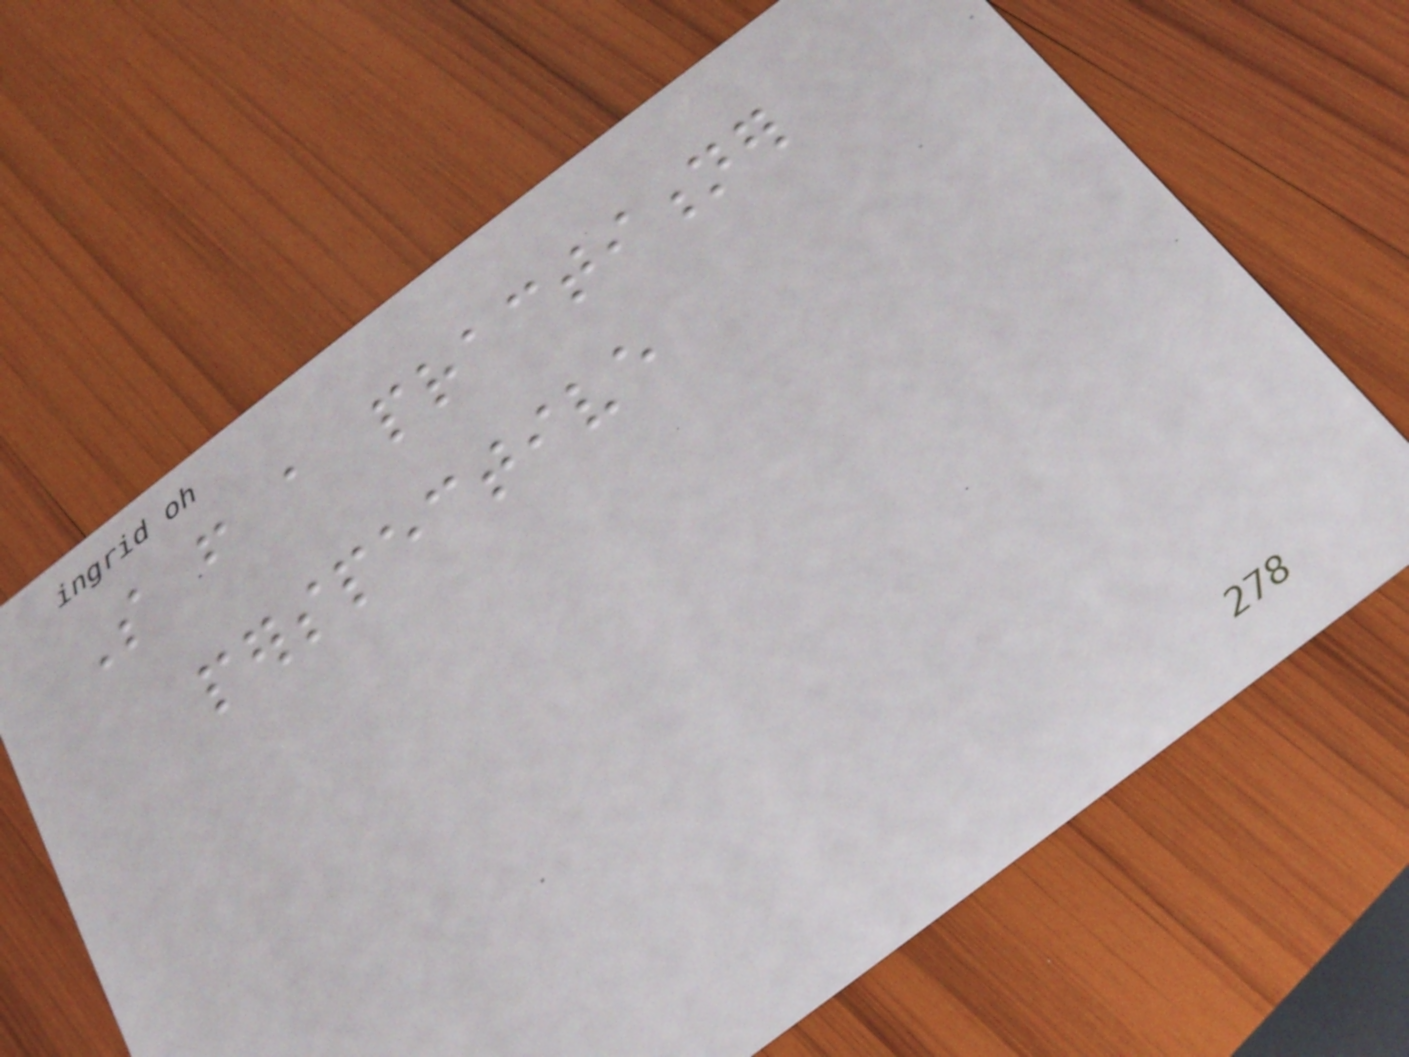So from a practitioner
perspective
